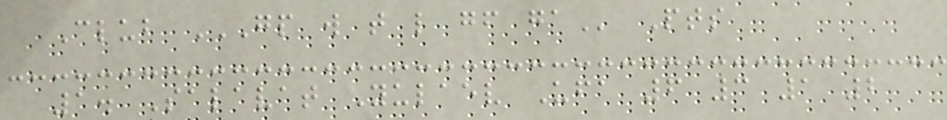Club GP W T L GF GA Pts
1. Salavat Yulaev Ufa 6 3 1 2
